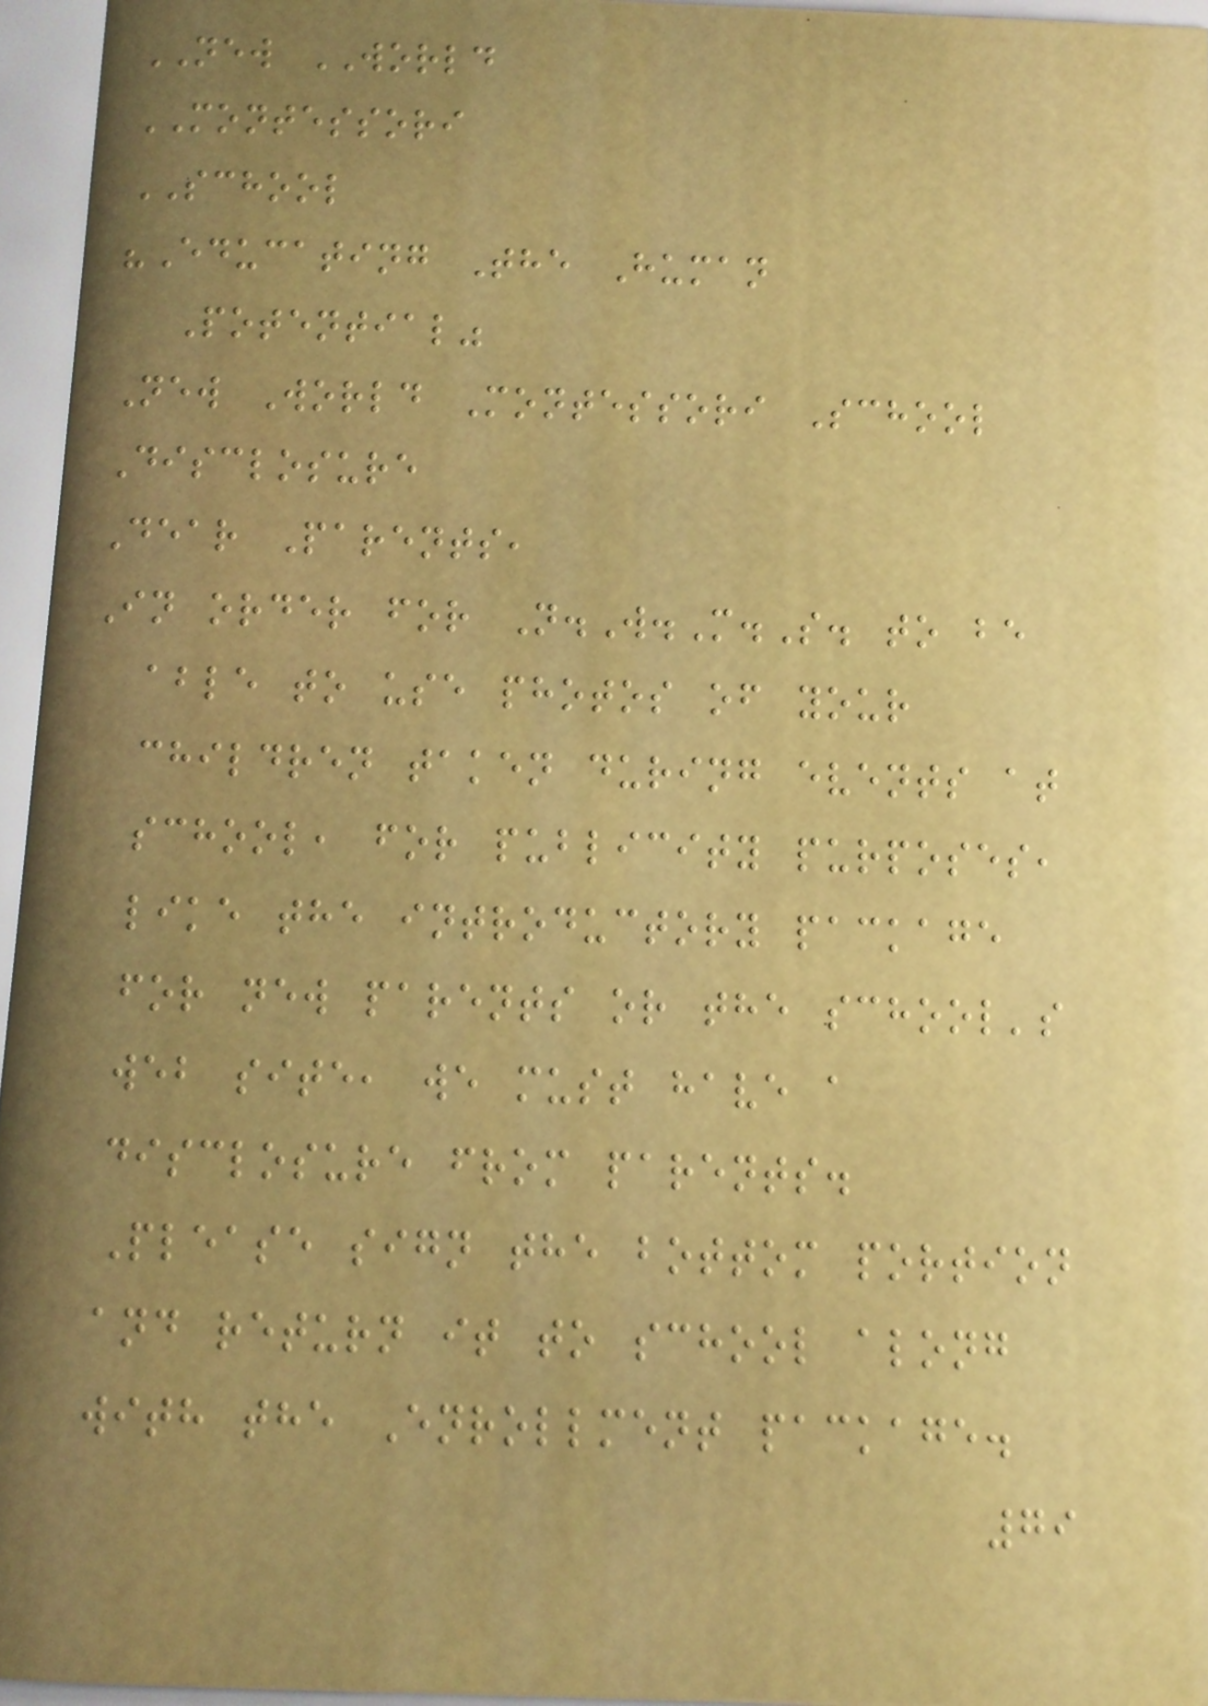NEW WORLD
MONTESSORI
SCHOOL
"Educating The Human
Potential"
New World Montessori School
Disclosure
Dear Parents,
In order for N.W.M.S. to be
able to use photos of your
children taken during events at
school, for publicity purposes,
like the introductory package
for new parents or the school's
web site, we must have a
disclosure from parents.
Please sign the bottom portion
and return it to school along
with the Enrollment package.
79
